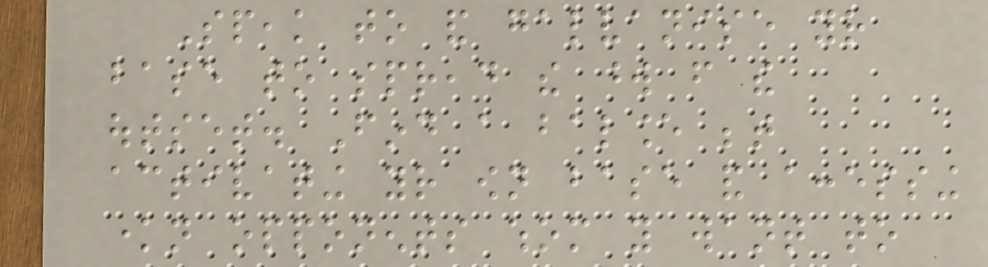Speak to and galvanise your
base to spread the word from the
outset. Find a balance between
activating your own base and accessing
known opponents whom you want to
